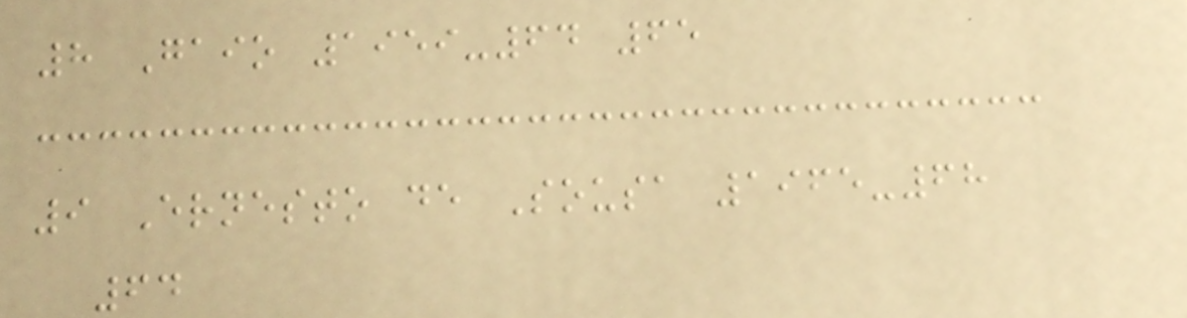8 Gaio 1959-64 65
9 Ernesto de Sousa 1965-68
64
